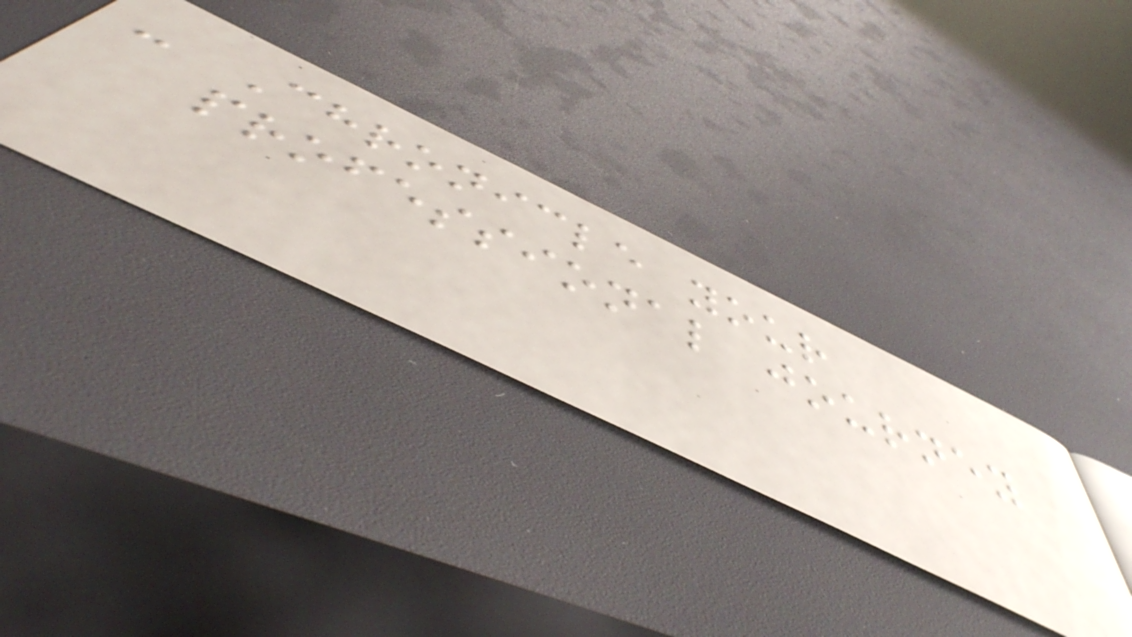- Chronicle your
professional journey
